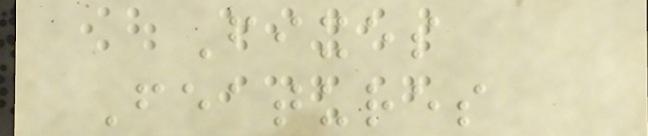Fixes
Features
